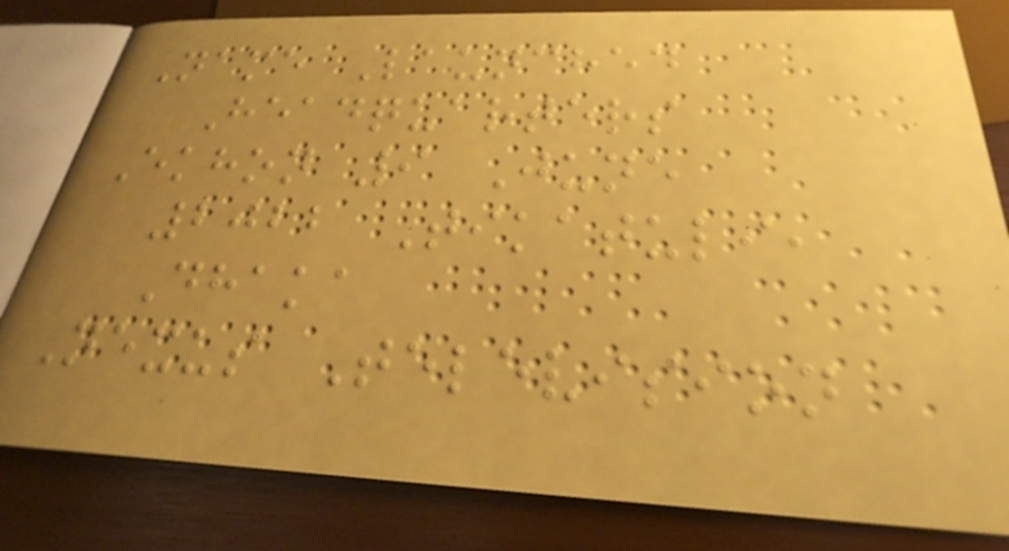Name Launched
Headquarters
Ekhon 9 June
2022 Tikatuli,
Dhaka
Nexus Television
